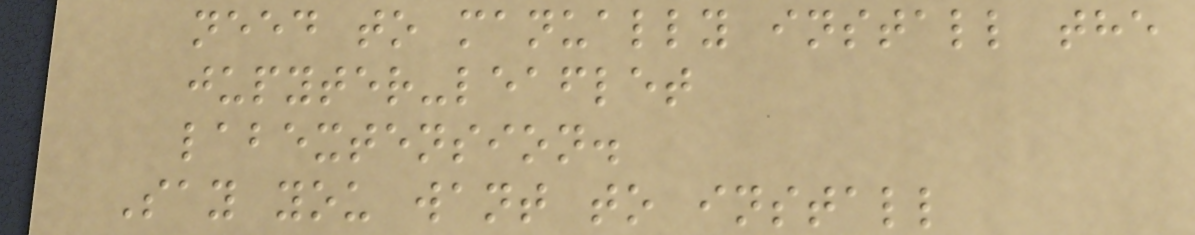need to manually install the
jupyter-leaflet
labextension.
Say you want to install
